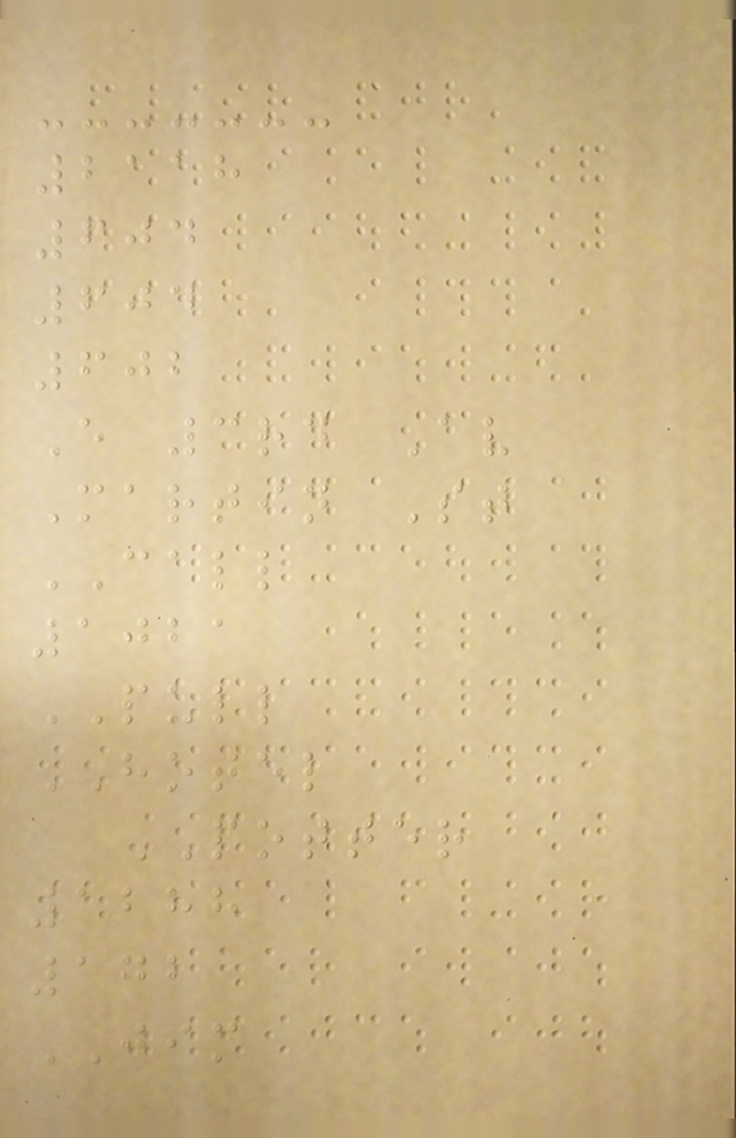2118
604
604
602
E 3rd Av
Martin St
CALL
1021
PULL
HOTEL
POTTER
1288
172
JIM
